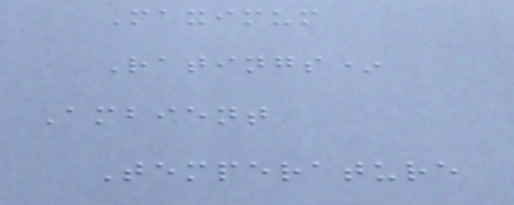Maximum
Ratings*
Ambient
Temperature
